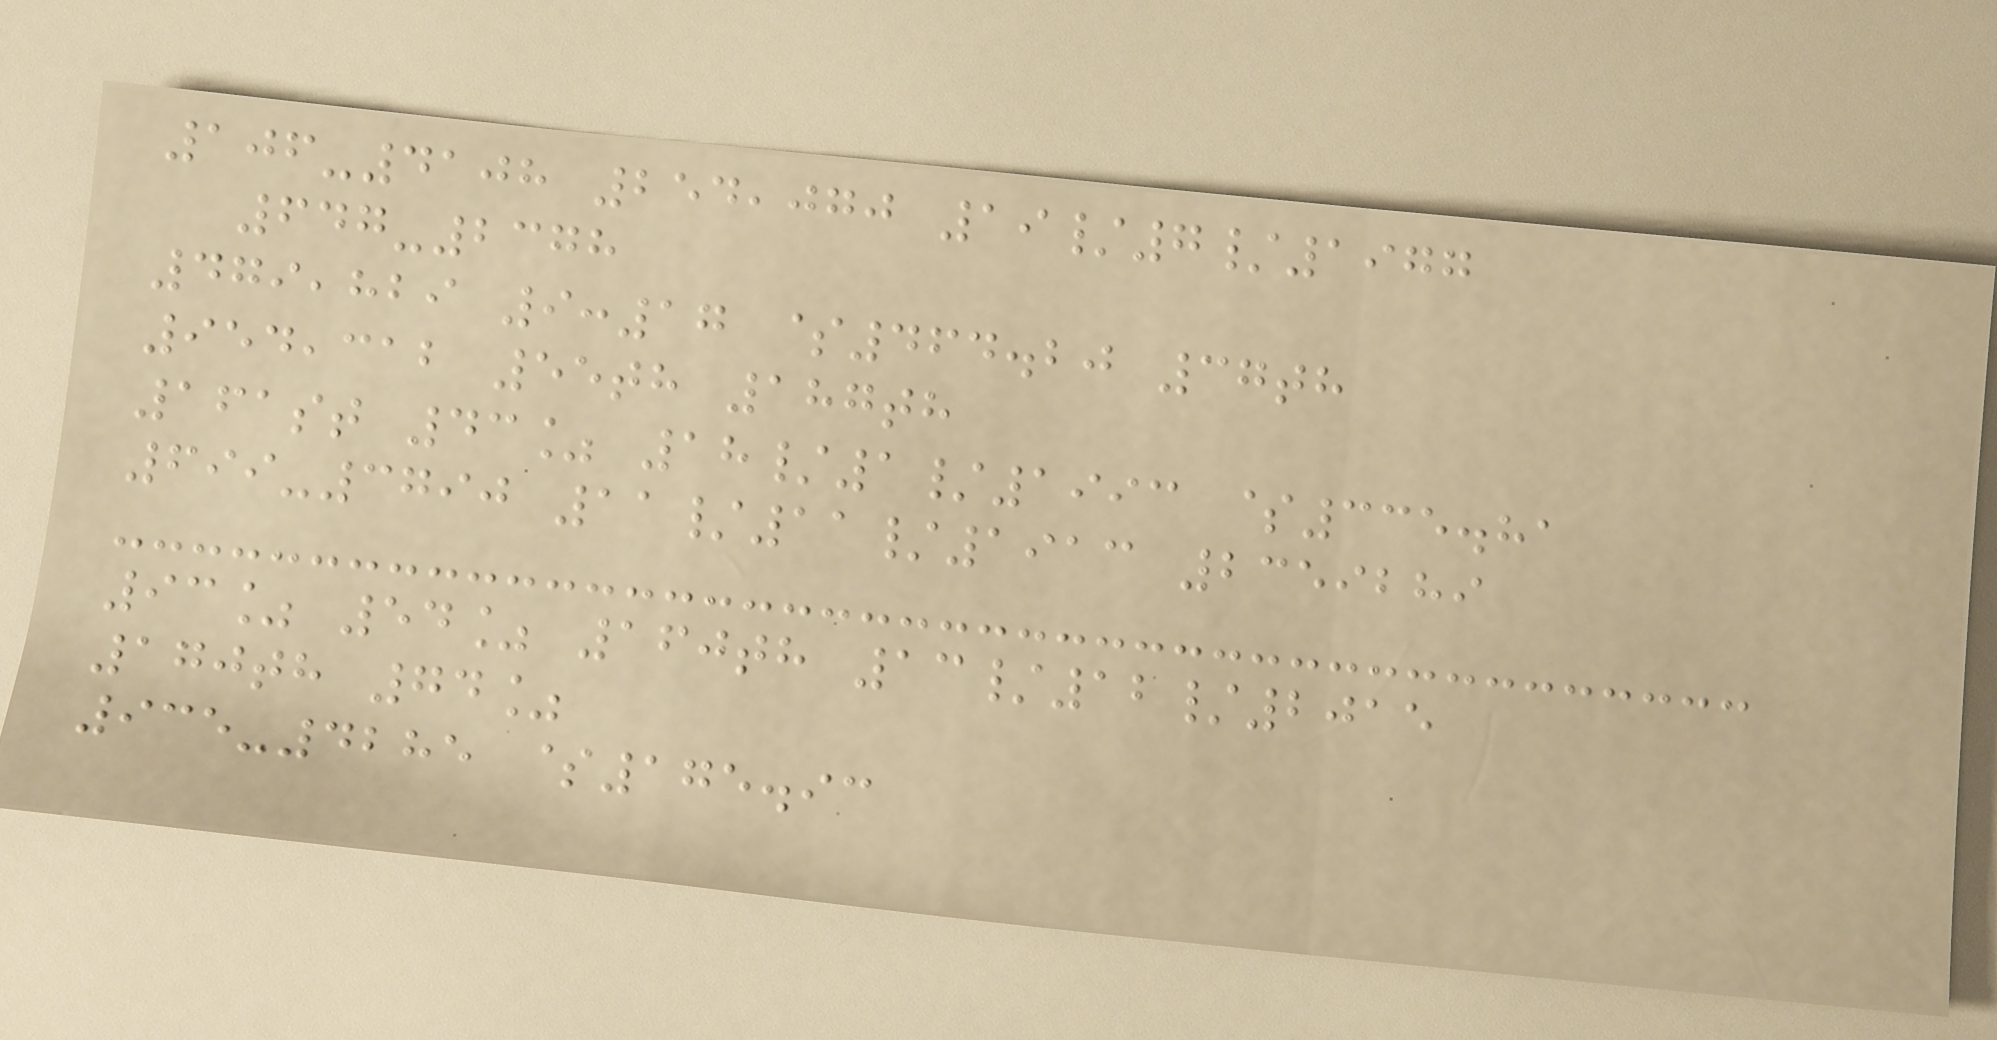106-4108 254,070 19/7/1977
647-2378
479,829 9:17 $464.20 37th
954,312 55th 187th
161st 43% 18/1/1993 $335.81
699-3790 11/11/1913 2359289
93% 54% 160th 13/12/2015
170th 74%
935-4285 $175.93
